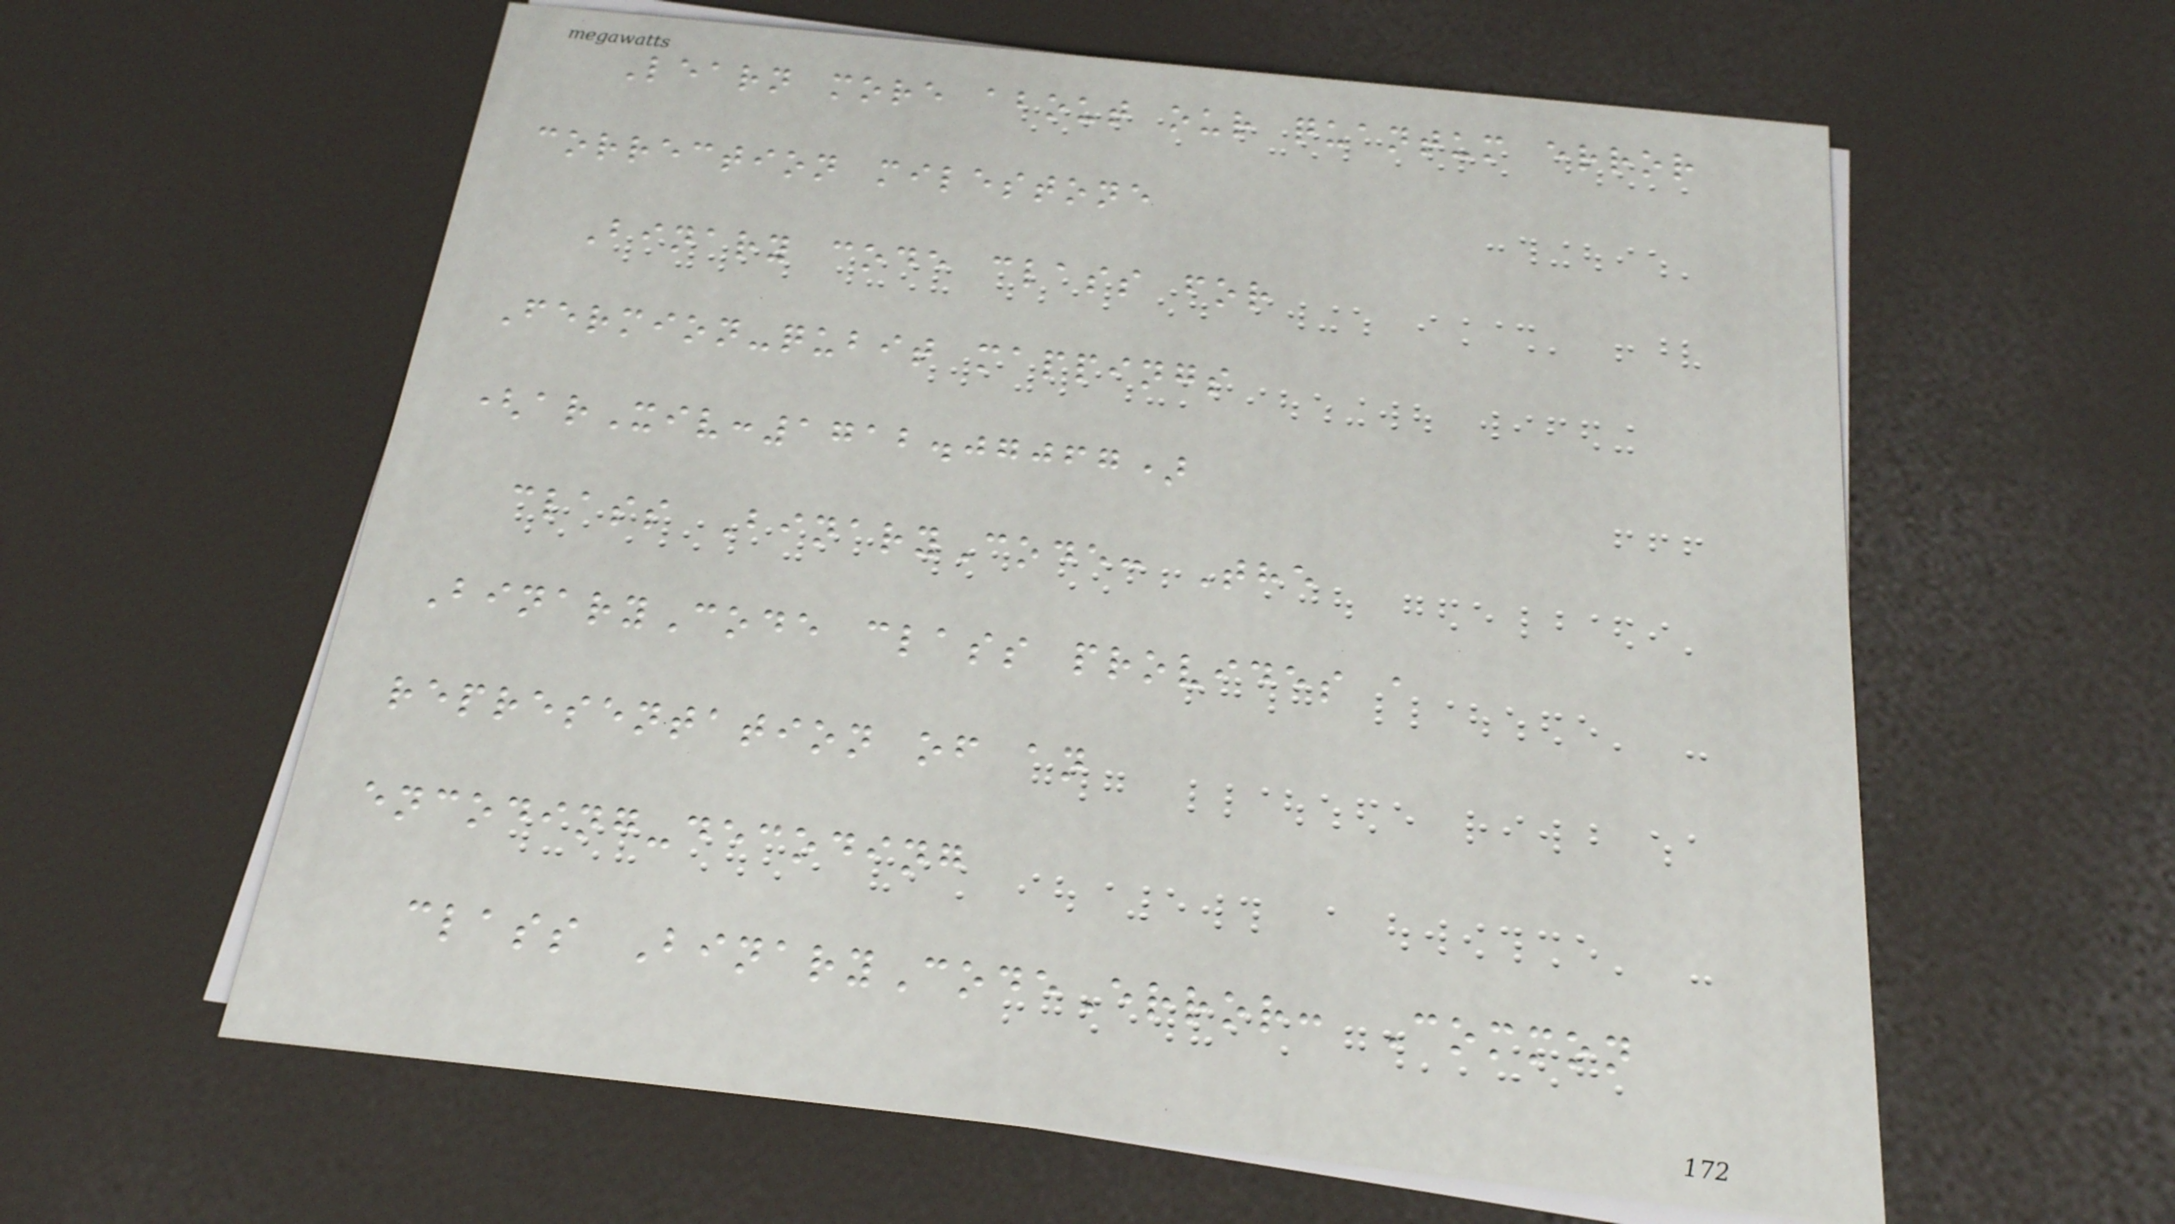Learn more about our quantum error
correction milestone
Binary code class for
Fermion-qubit mappings
(arXiv:1712.07067)
class BinaryCode: The
BinaryCode class provides a
representation of an
encoding-decoding
class BinaryCodeError: Common
